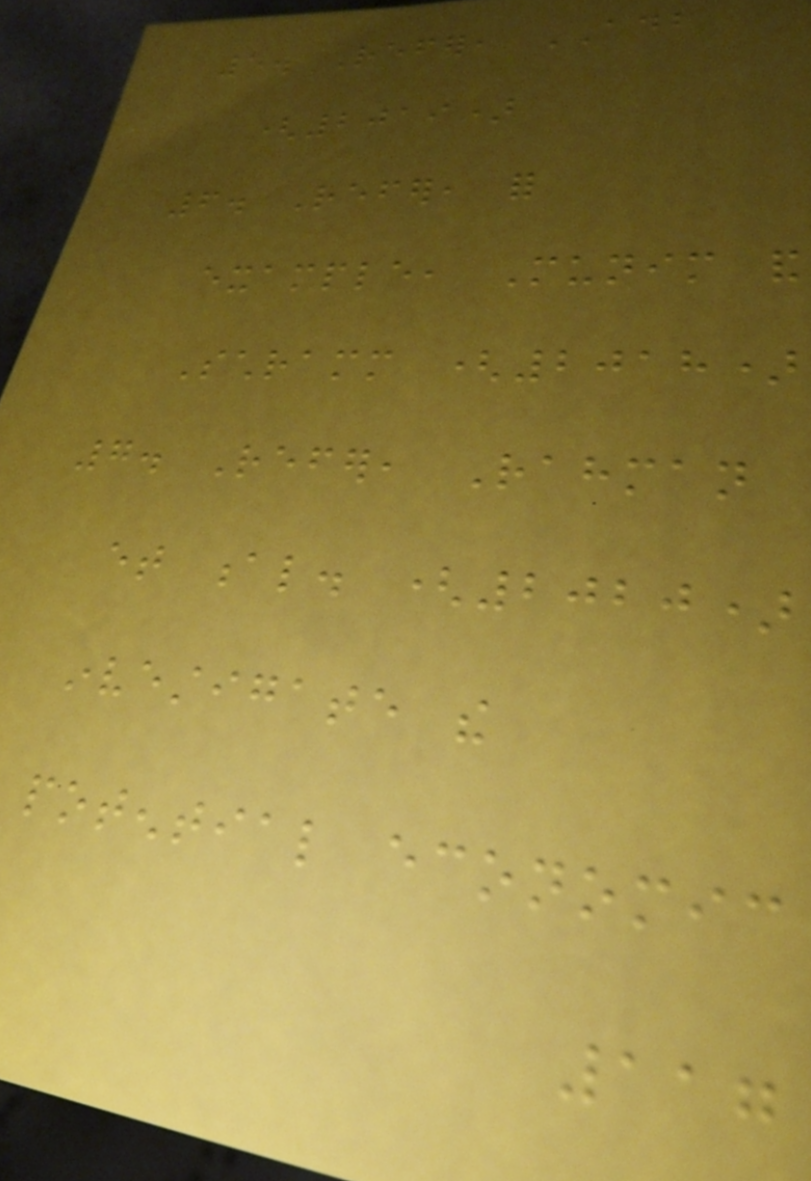5. Refer, ADB
(2019)
6. Refer, for
example, Munim and
Schramm (2018)
7. Refer, Rahman
et al. (2020)
investigate the
potential economic
117
